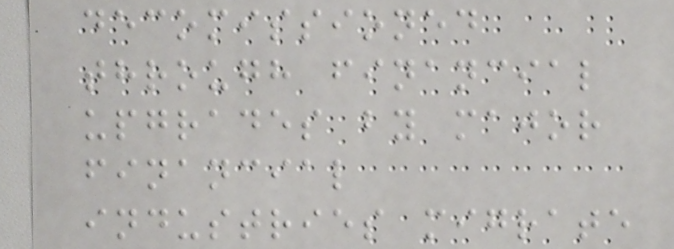decomissioned
through financial
upgrades by major
financial
industries migrate
